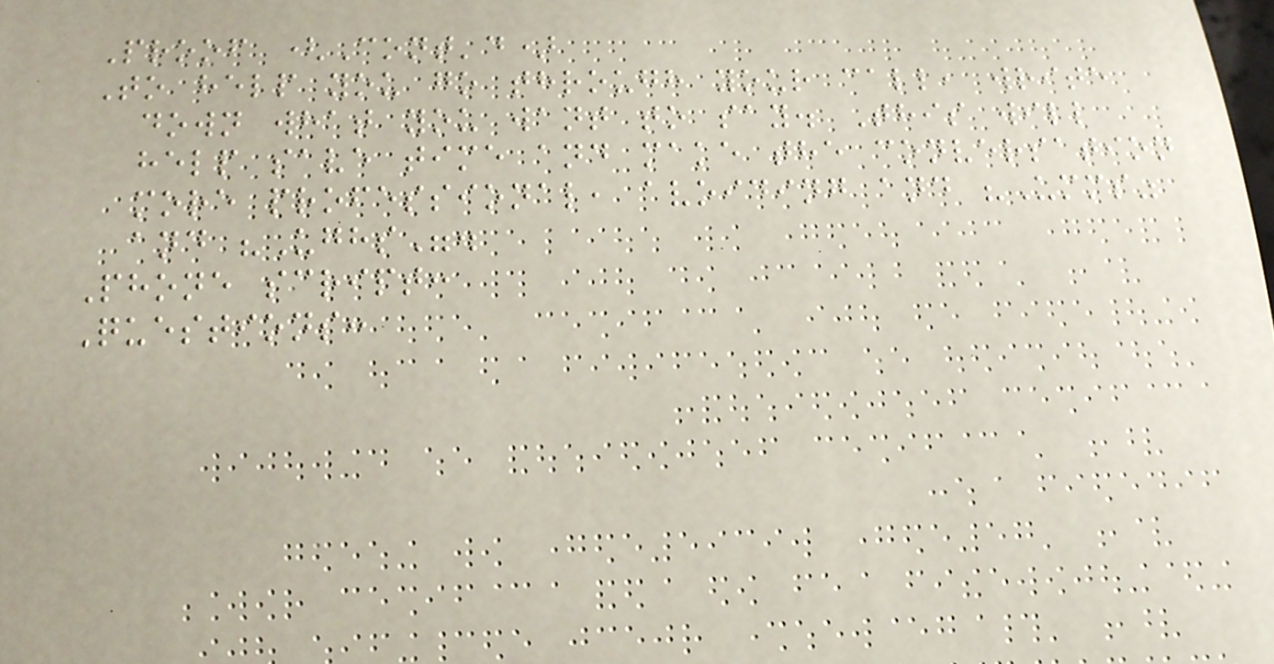Proof (Cont'd)
To help you go through your call, write
down what you want to say. This will
help save time and make the conversation
more professional, avoiding and "Umms"
and "Ughs".
Phone script:
Questions:
